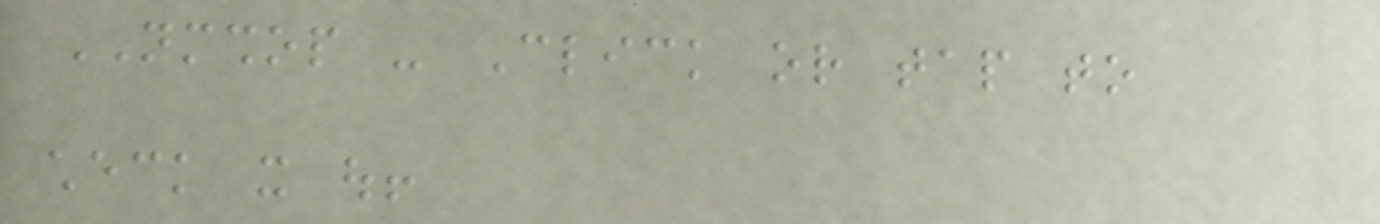NMSHOP - Click or tap to
check it out!
